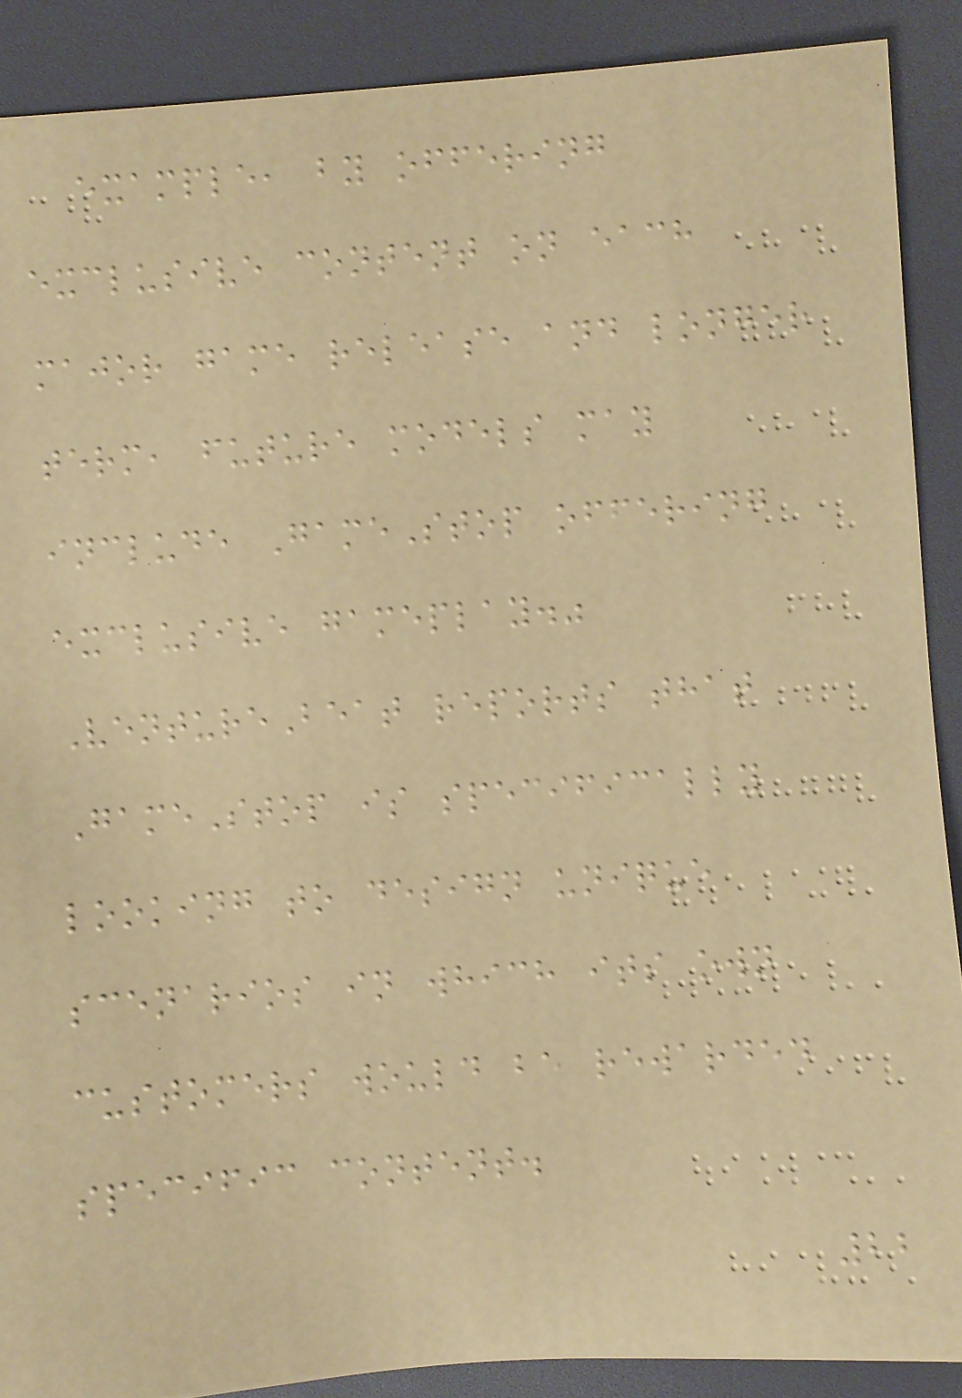example, by offering
exclusive content on each
major game release and longer
term, future models may
include GameStop offering
exclusive gameplay."
VentureBeat reports that
GameStop is specifically
looking to design unique
scenarios in which its own
customers would be rewarded
specific content.
22
